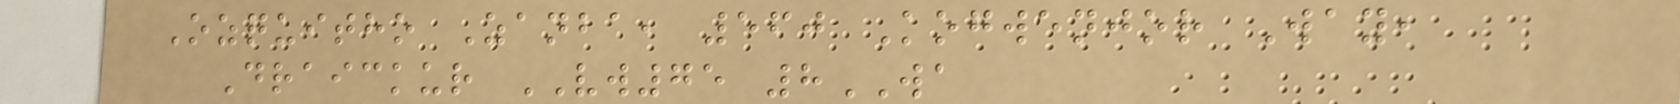Ozquitho Zanba, 560 Kogwenjor Way,
Draickur VW75 8WA
